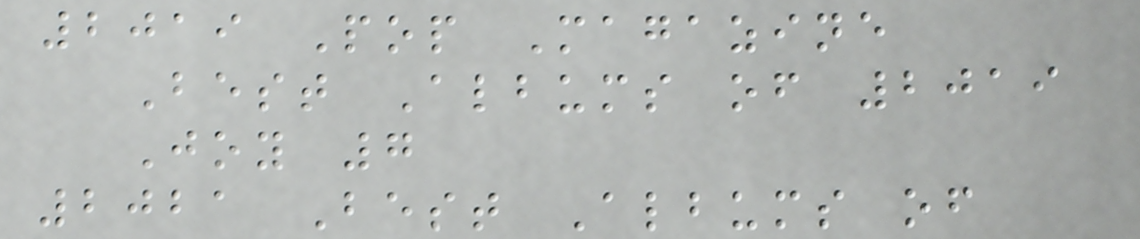2019 Pop Magazine
Best Albums of 2019
Joy 7
2021 Best Albums of
